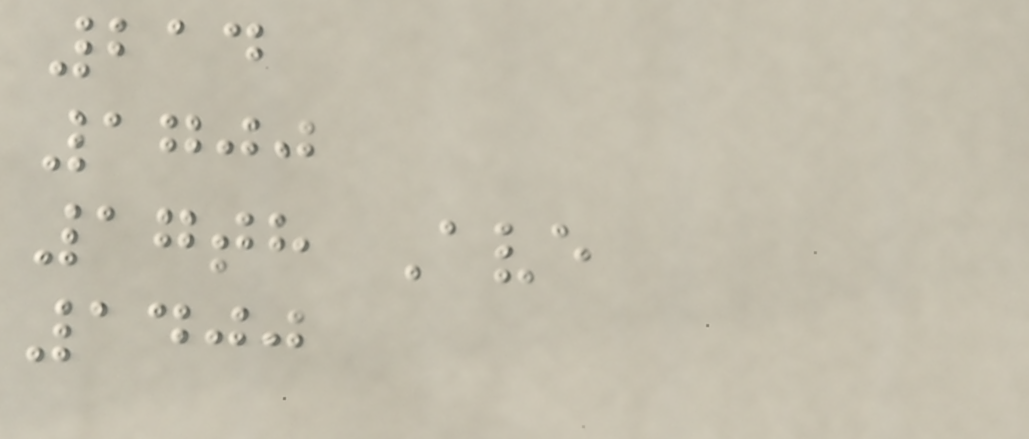214
1700
17th Ave
1400
